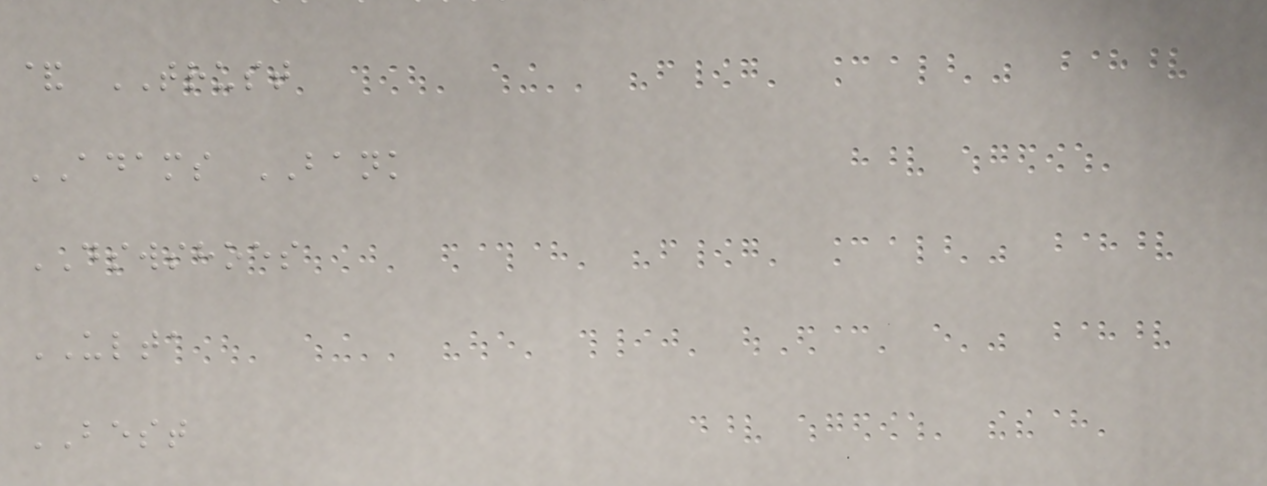& TRUST
ADAMS BANK
DSWSHOES
ULTA
BEST
